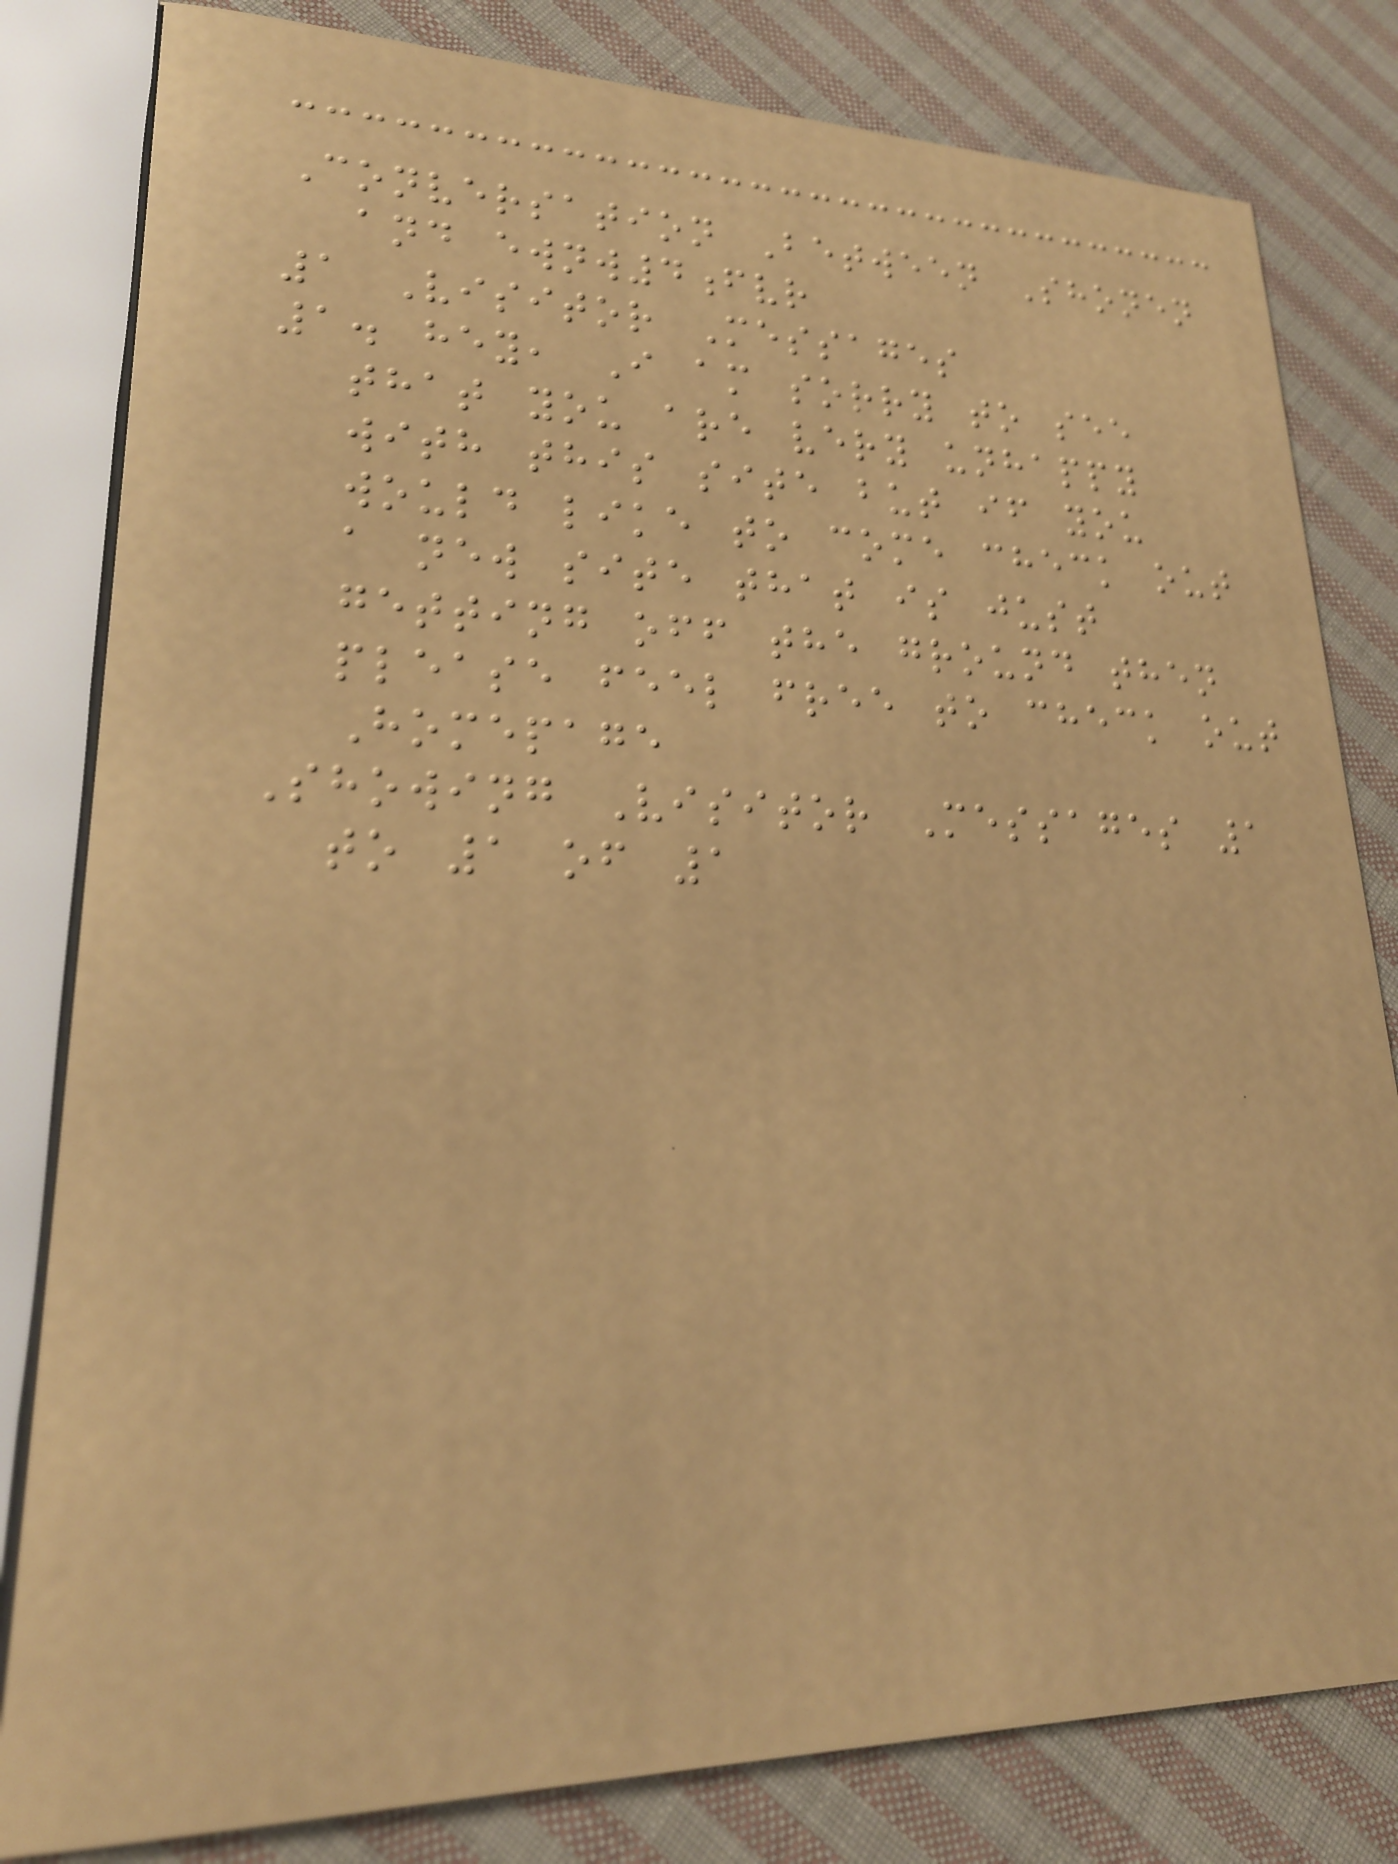Conversation Between Shonen
and ewnw4fvr
1 Visitor Messages
1. hey, I am sorry to see
that you are very unhappy
with this site but if you
would like to come check out
a new site that is just
getting off the ground then
please feel free to check out
Homepage
Showing Visitor Messages 1
to 1 of 1
